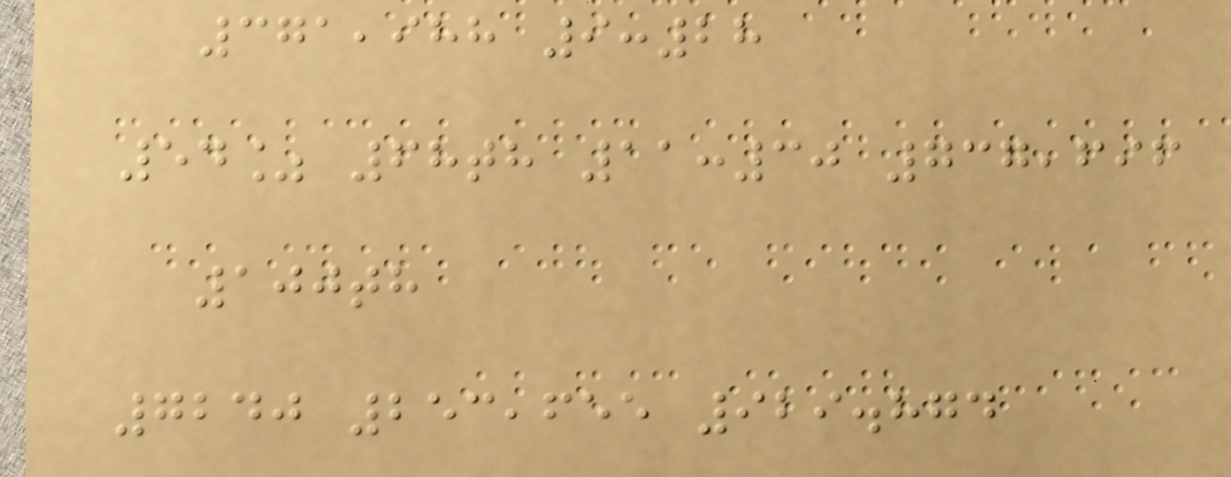371,988 9:28
54% 68th 11:30 737,696
100th
7240 253,655 929.874
